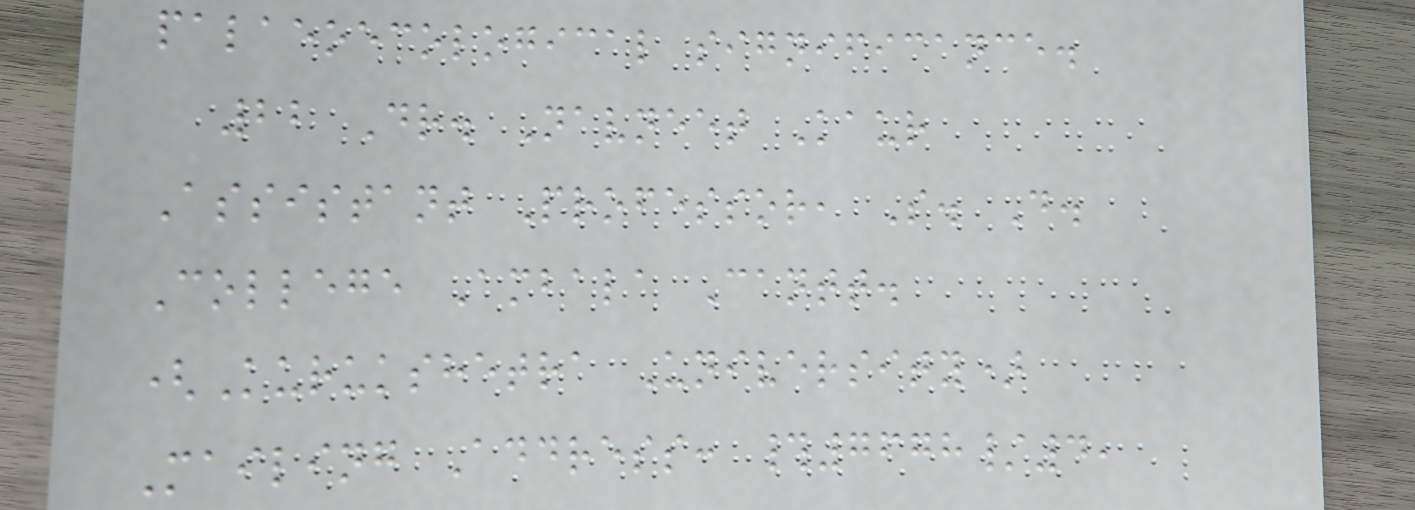palaeoecological significance.
22 Dr. Navneet Kaur
Assistant Professor, S. D.
College Ambala Cantt.
(Kurukshetra University)
Mailing Address: #7678/4,
